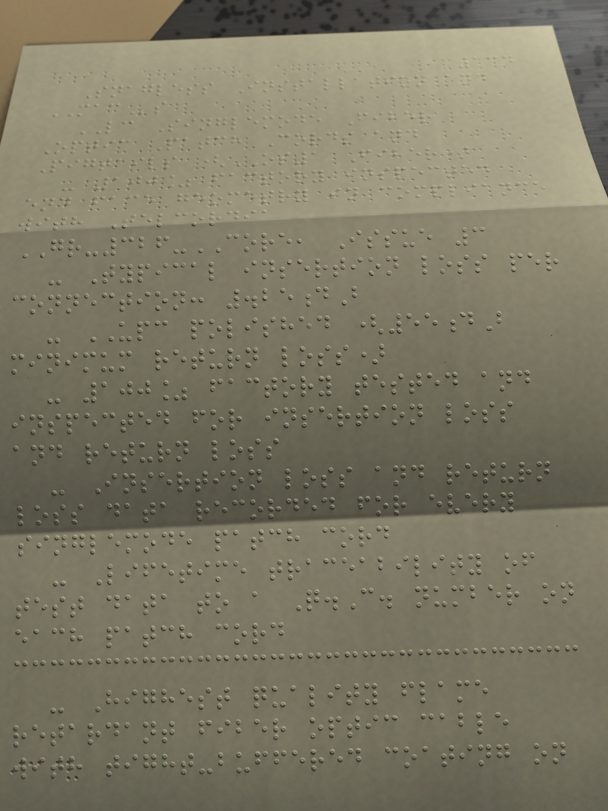134
Snagless Installation and
MACs
LC Singlemode Fiber
Optic Patch Cords and
Pigtails (OS1 Fiber)
- 100% factory inspected
end face geometry in compliance
with Telcordia
GR-326-CORE, Issue 3
- Typical insertion loss per
connection: .25dB
- UPC polished (55dB
minimum return loss)
- 100% factory tested and
inspected for insertion loss
and return loss
- Insertion loss and return
loss data recorded for every
singlemode patch cord
- Lifetime traceability of
test data to a Q.C. number on
each patch cord
- Highest quality flame
retardant fiber optic cable
with tight-buffered coating on
